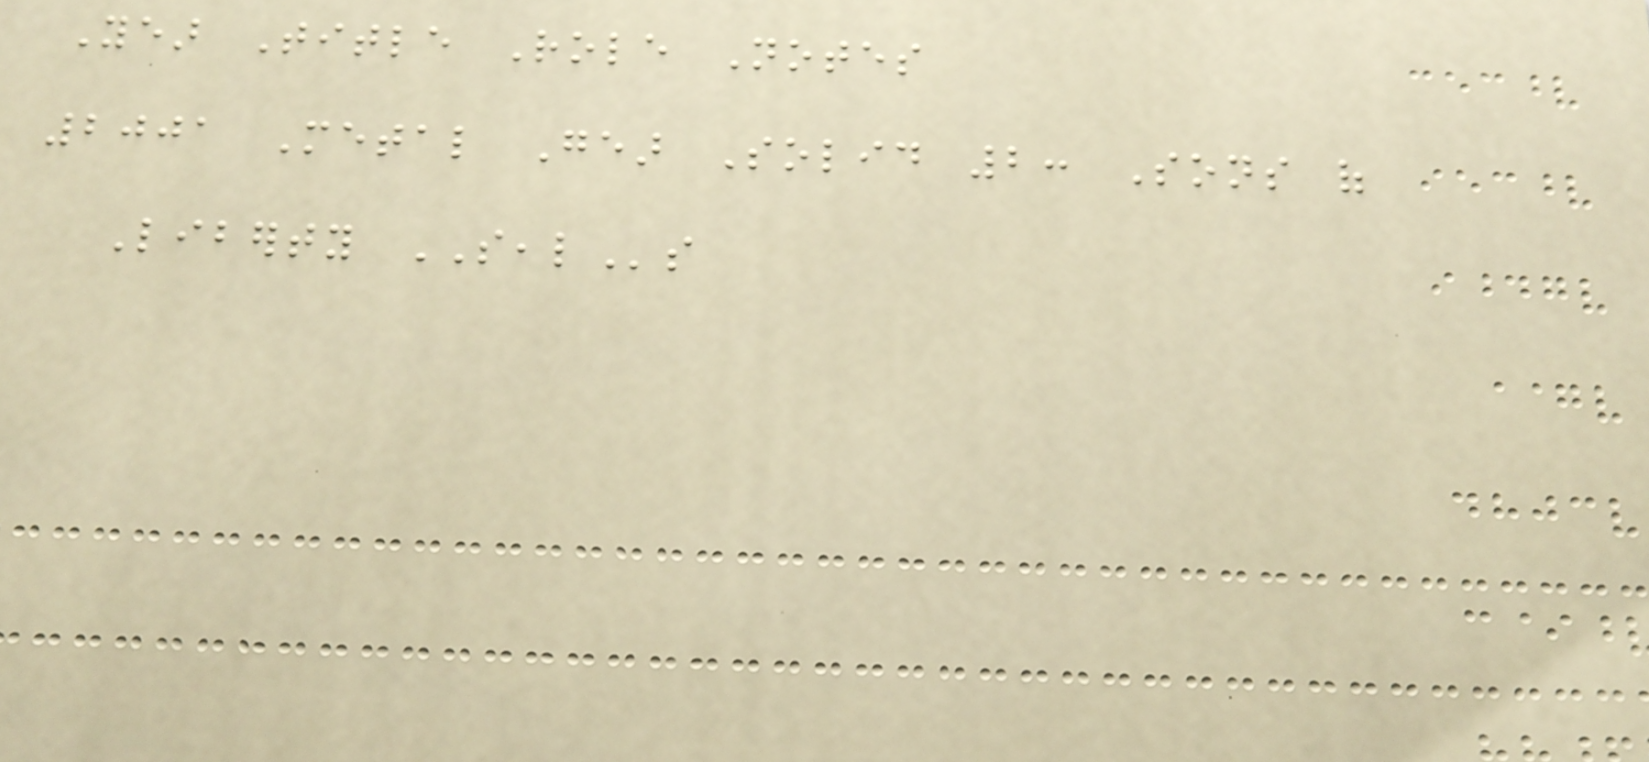Year Title Role Notes
2001 Metal Gear Solid 2: Sons of
Liberty SEALs
